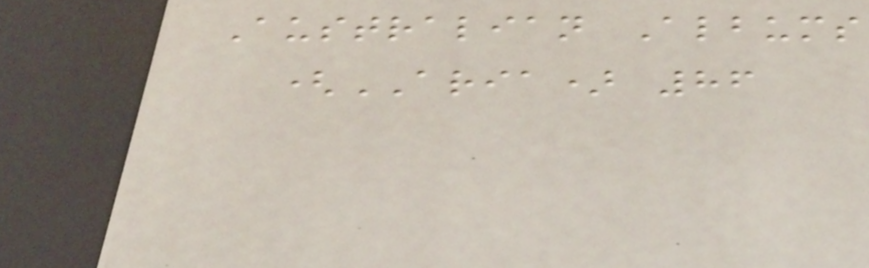Australian Albums
(ARIA) 86
